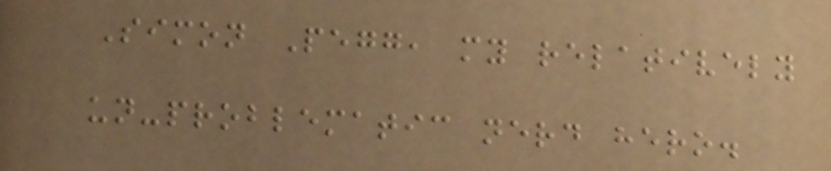Simon Pegg, my relatively
un-problematic nerd hero.
